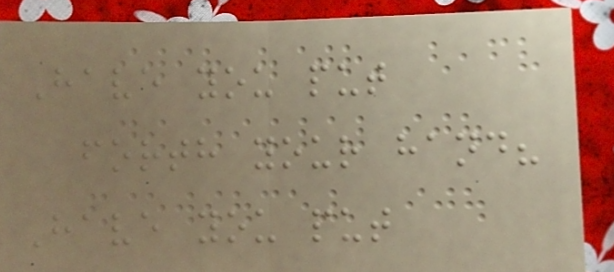Have you put
forth your hand?
Have you put
